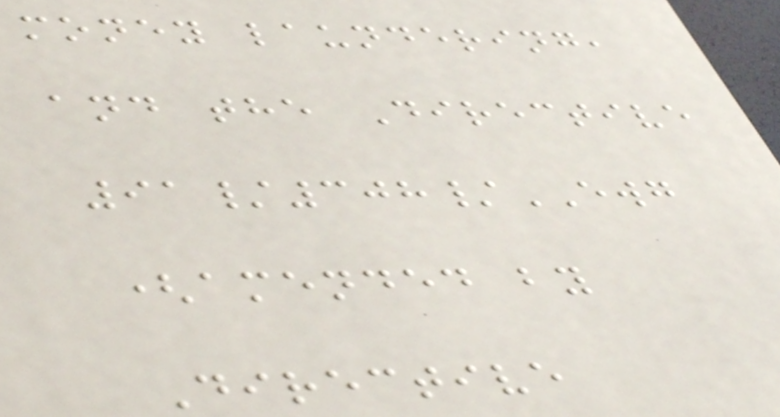money laundering,
and the Directive
91/308/EWG
(amended by
Directive
